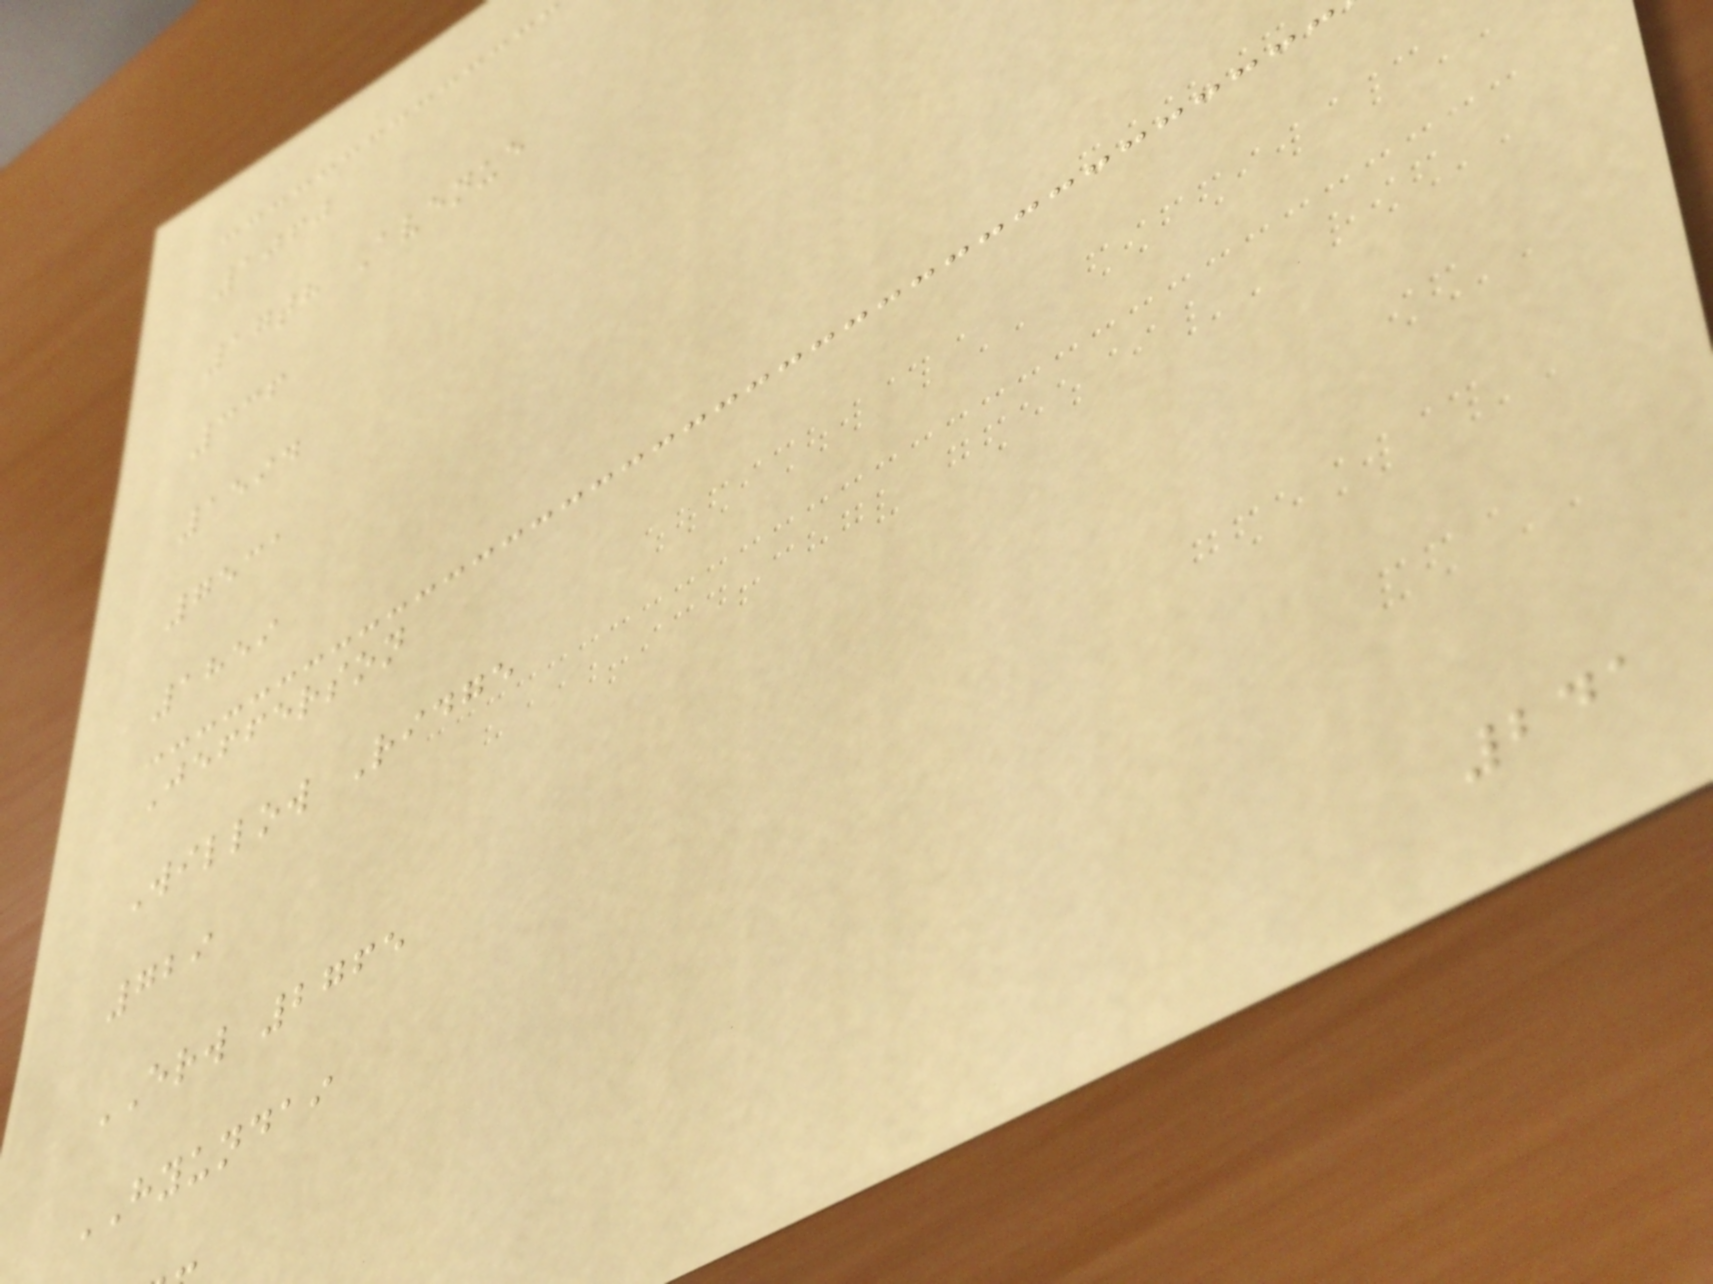1060
17th Avenue
336
1594
7531
1859
Jefferson
Willow Ridge
729
ERW 2765
HYUNDAI
241
